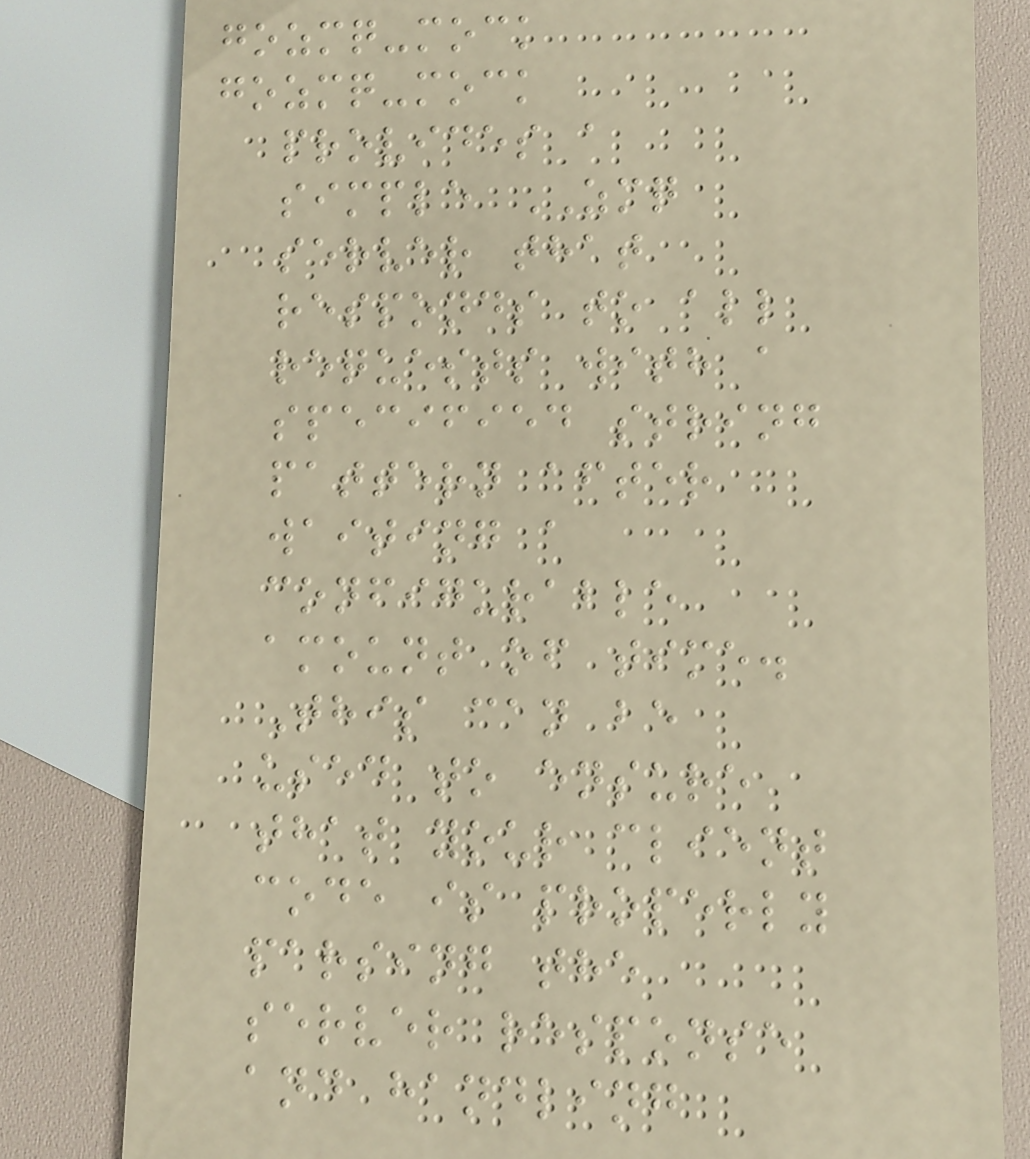gozmq-mock
gozmq-mock
provides a
simple ZMQ
server that
responds to all
requests with a
specified string
pattern after
waiting a
configurable
amount of time.
This can be
used to ensure
that your client
code is properly
parsing the
server response
and handling
